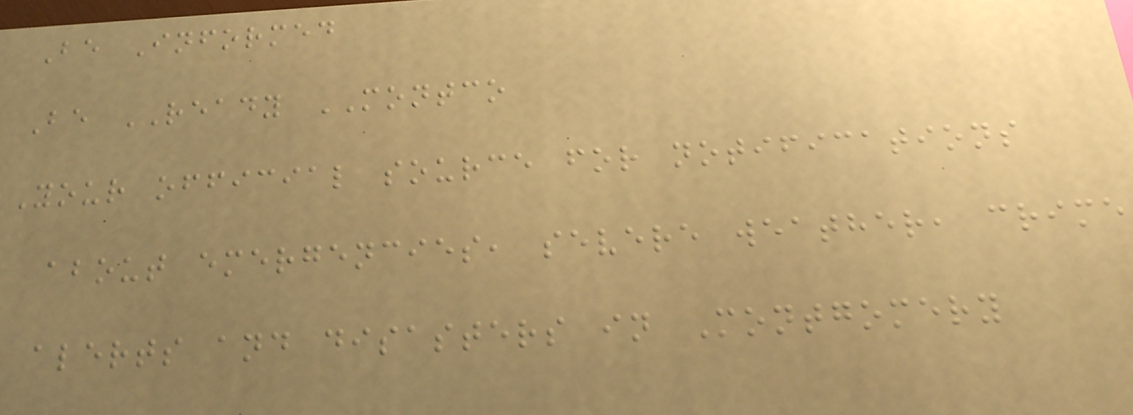Be Informed
Be READY MONTCO
Your official source for notifications
about emergencies, severe weather, crime
alerts and disasters in Montgomery
